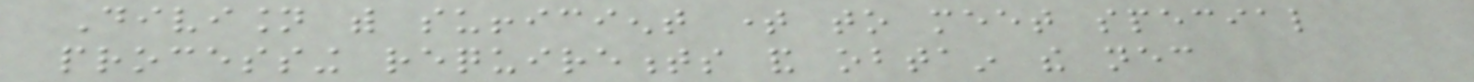Division with sufficient time to meet special
processing requirements and obtain the necessary
